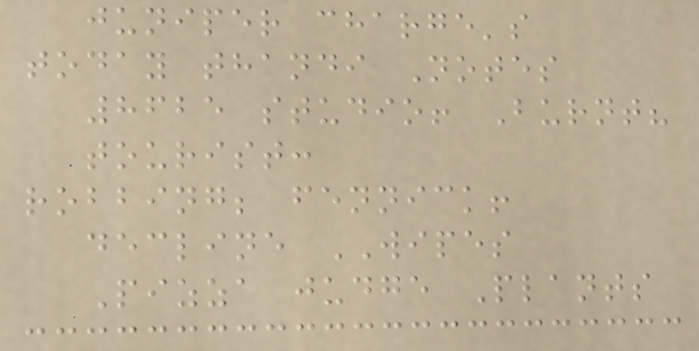juniper charge's
today thandi Notes
8625 studio! Burnt?
tourist:
robbing; fennick!
decline WIPES
Pizza judge Plants
